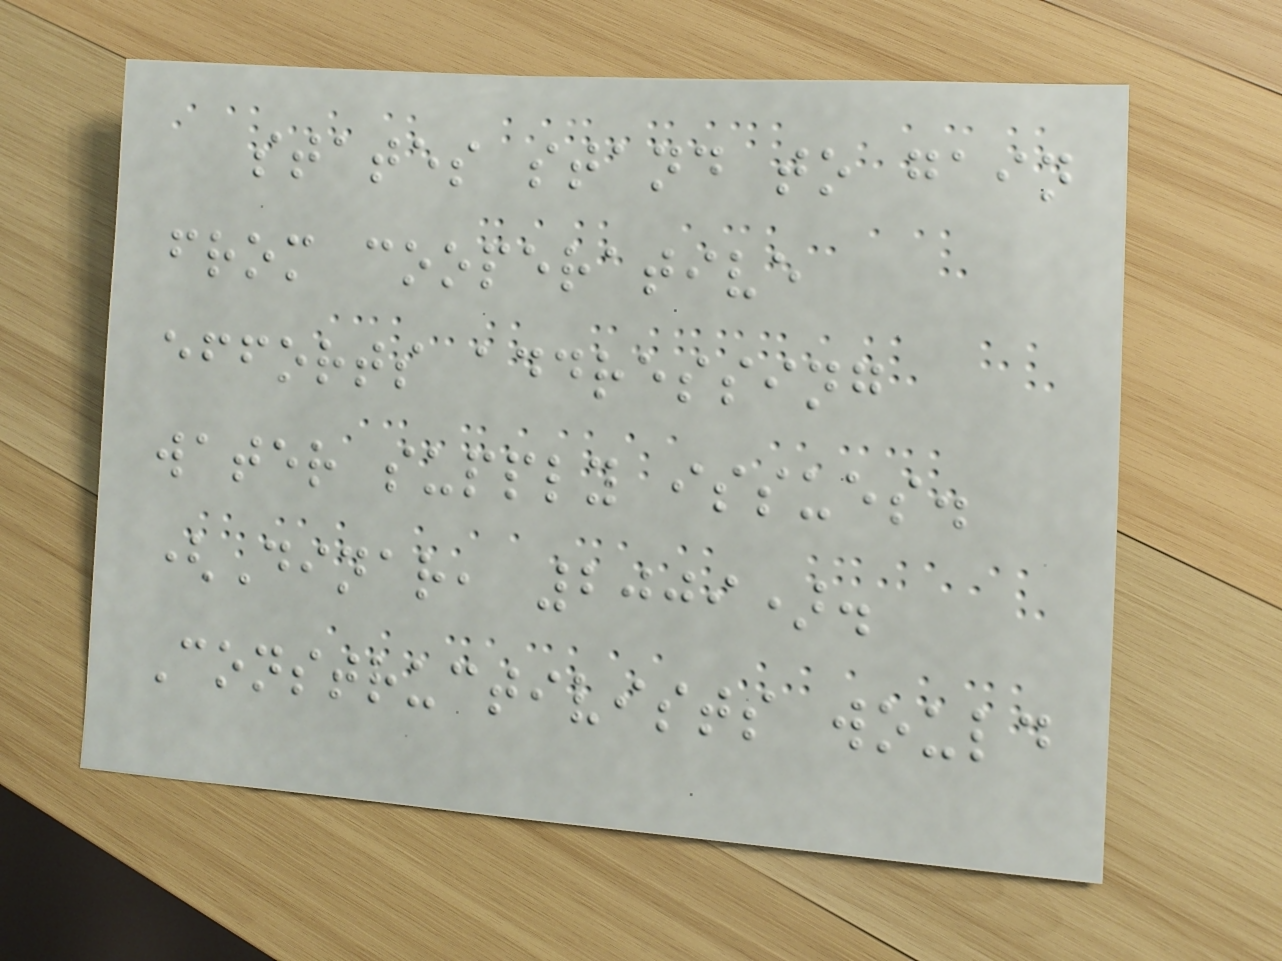states stand to gain
from cooperative
efforts addressing
water supply issues.
(Dinar, 2009).
Constructivists would
